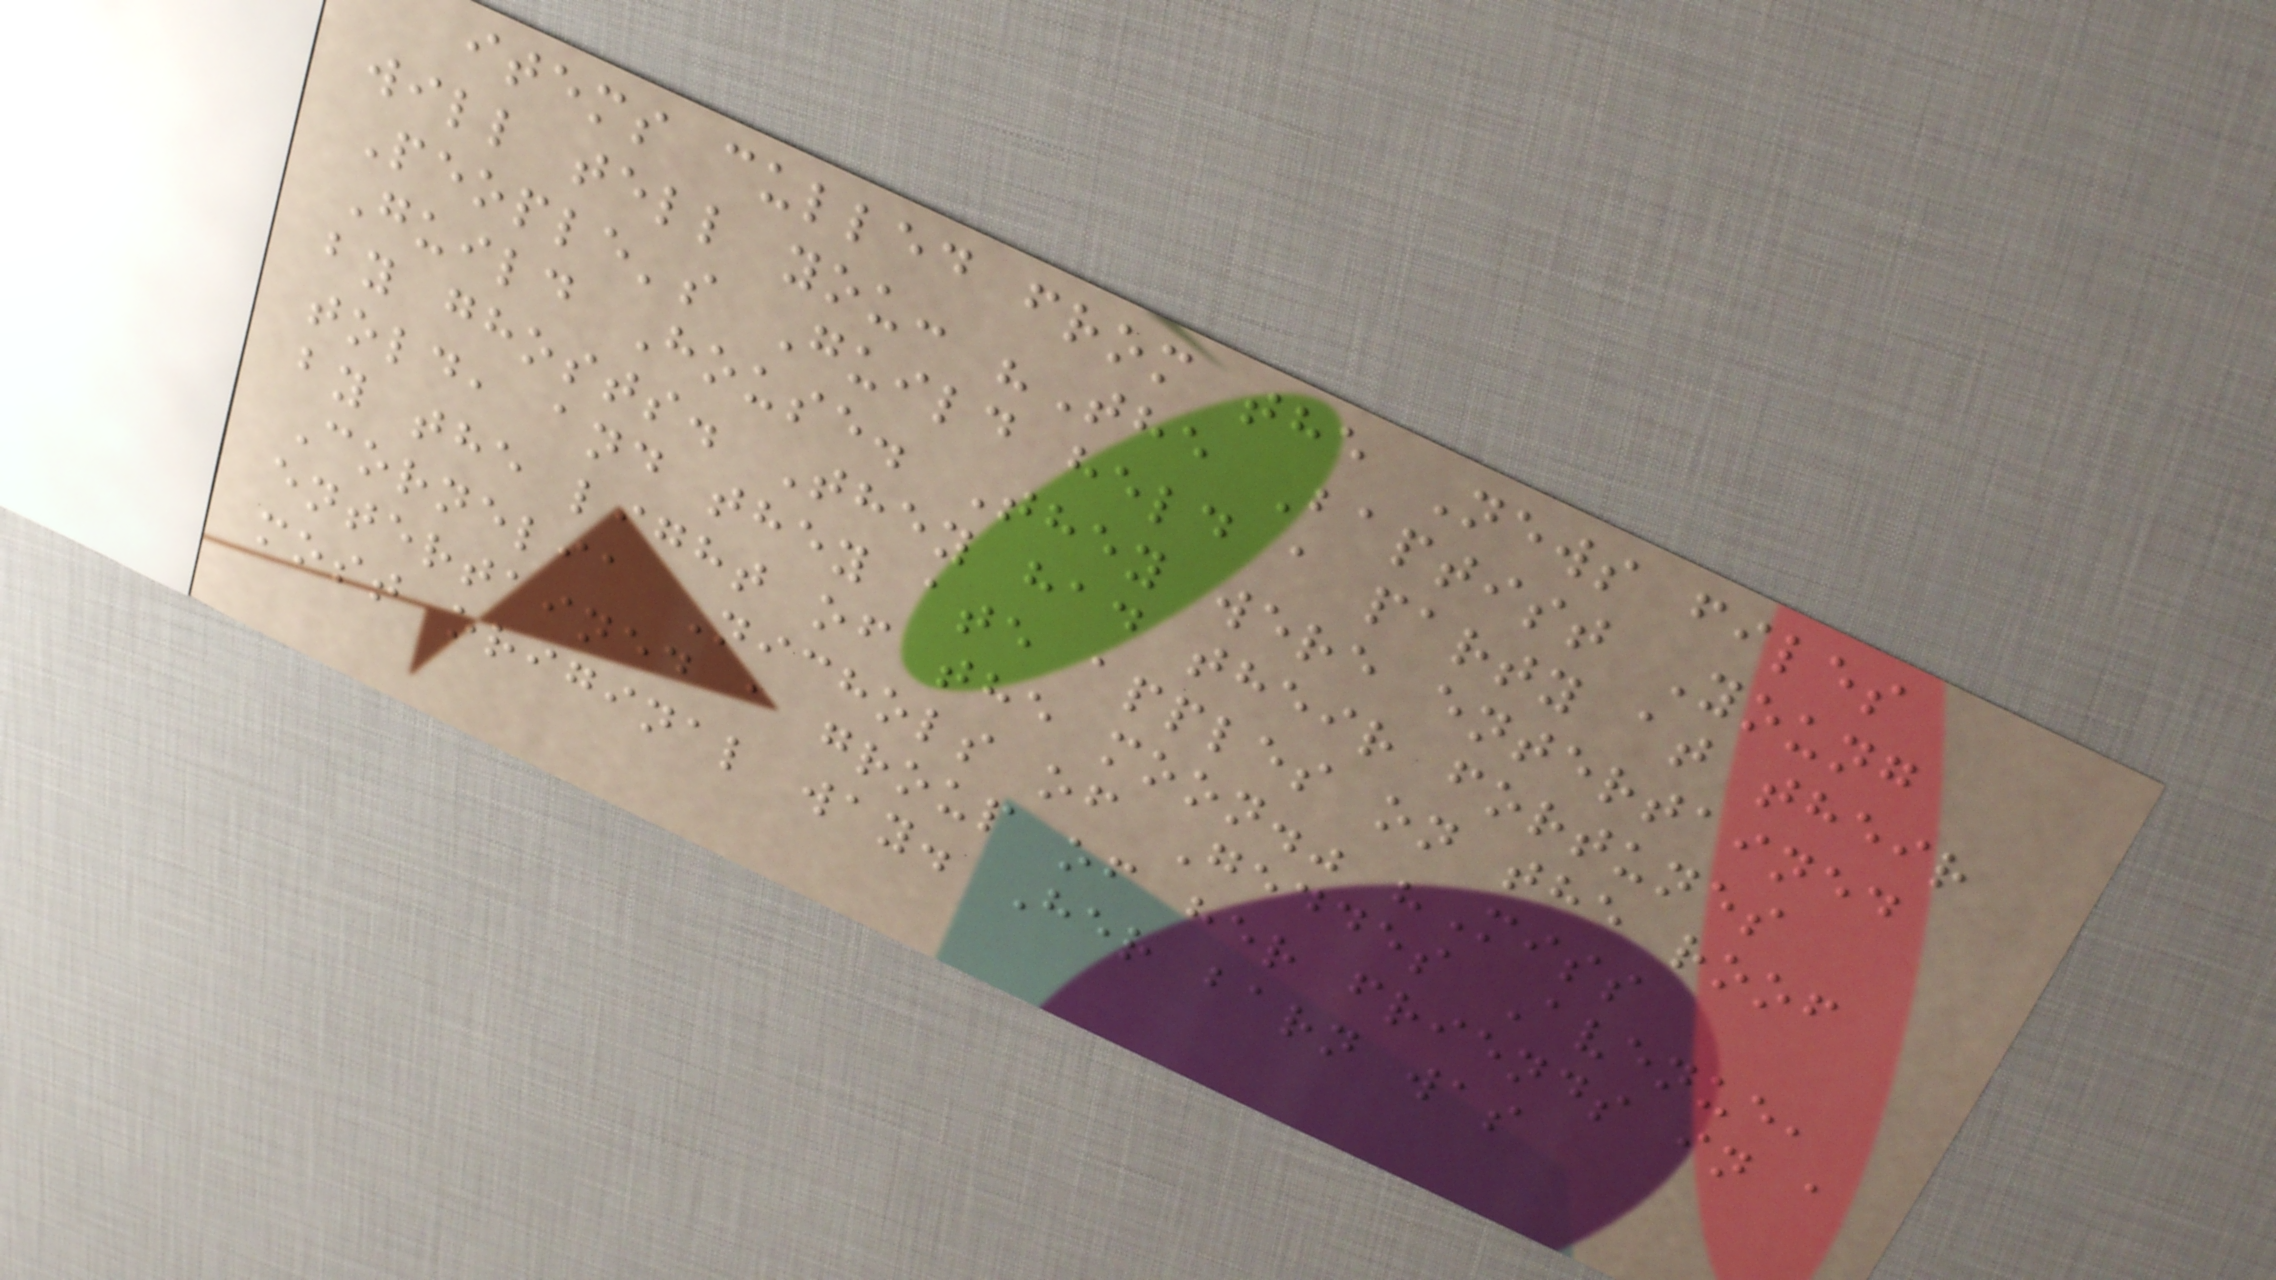items culled from the News files
will tell you: "The Baptist Young
People's Guild held a party at their
Guild House. They were entertained
by ghosts. They had their fortunes
told, and they ate apples on the roof
by the light of the moon." "Miss
Cornelia Nichols of Geddes Avenue,
entertained a group of her friends in a
most original way. Her barn was
